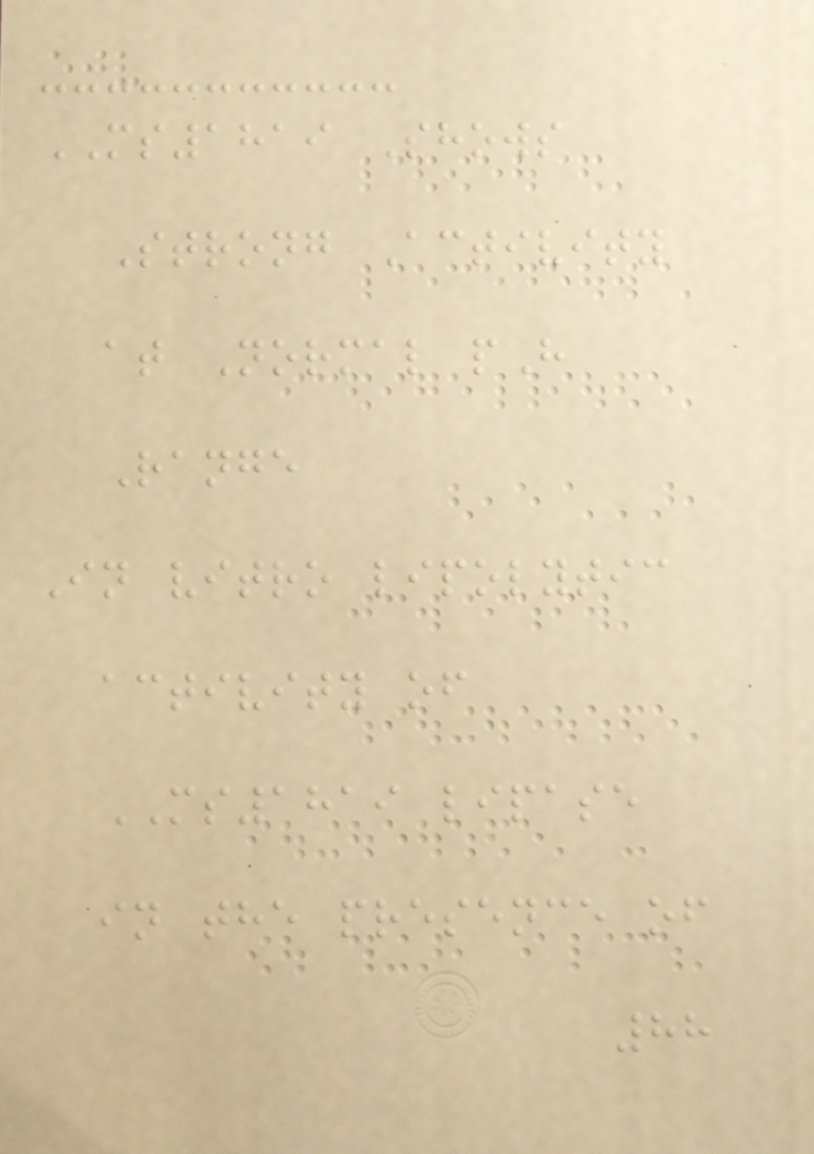MS1819 Shows
Strong Activity
at Normal pH
Range
In vitro lipolytic
activity of
MS1819 lipase
in the presence of
88
